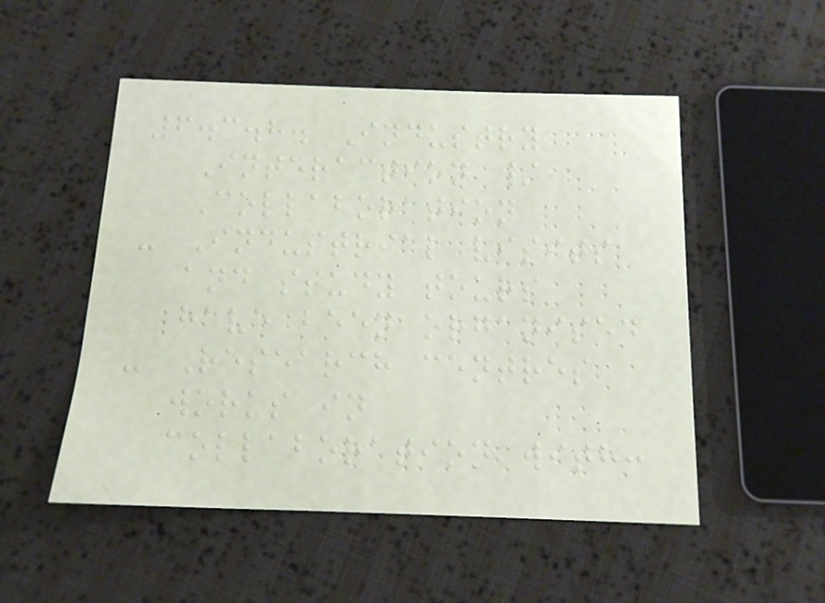6.3.8. Industry
Interaction /
Collaboration
- Industrial visits
and study tours
have been organised
- Research centres
works in
collaboration with:
